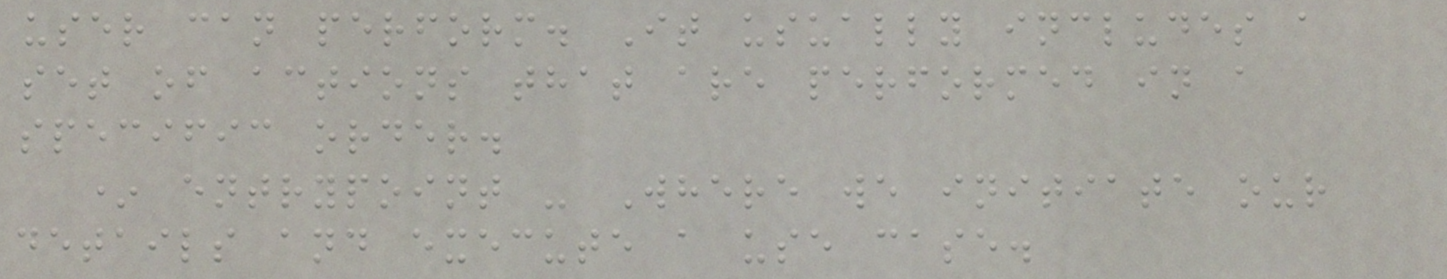user can perform. It usually includes a
set of actions that are performed in a
specific order.
* entrypoint - Where we initiate our
details and execute a use case.
